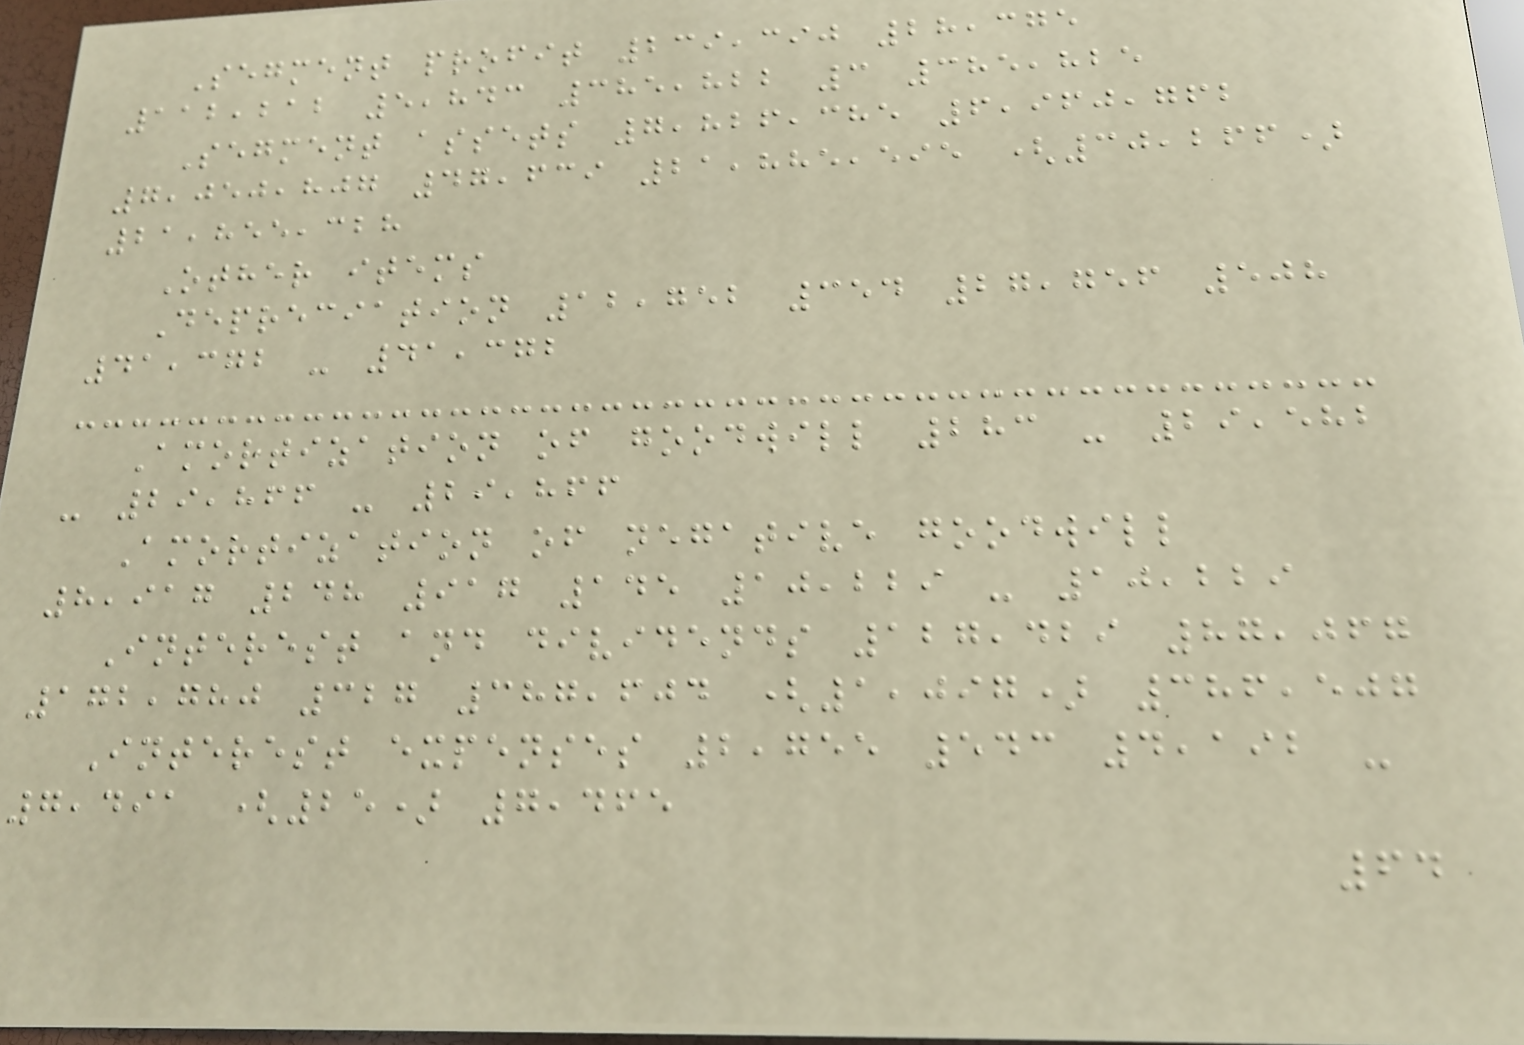Segment profit 239,390 28,375
112,212 5,843 385,822 3 385,825
Segment assets 7,826,385 6,960,762
7,050,807 47,639 21,885,595 (30,266)
21,855,328
Other items
Depreciation 12,752 354 27,756 508
41,372 - 41,372
Amortization of goodwill 283 - 29,582
- 29,866 - 29,866
Amortization of negative goodwill
8,917 248 917 145 10,229 - 10,229
Interest and dividends 127,429 87,067
172,780 327 387,604 (1,097) 386,507
Interest expenses 2,755 543 4,192 -
7,491 (25) 7,465
64
